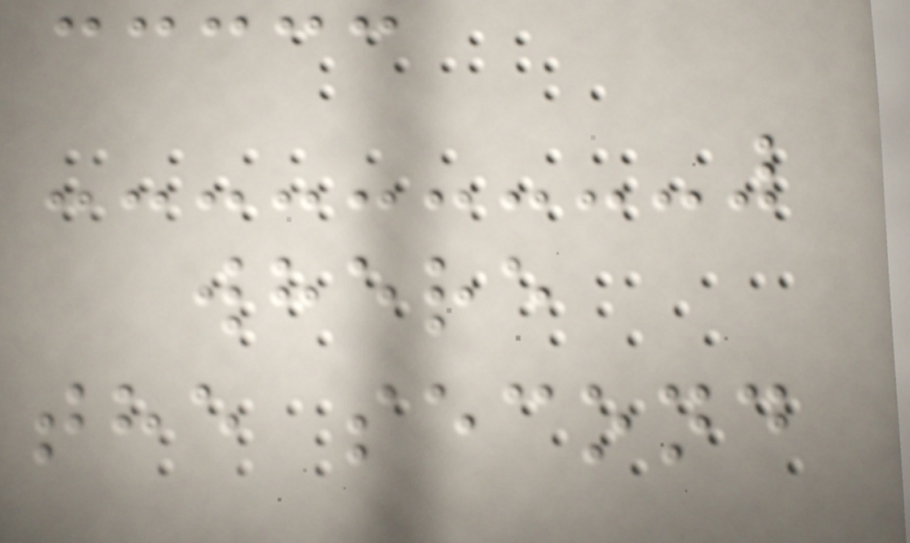where
the second
